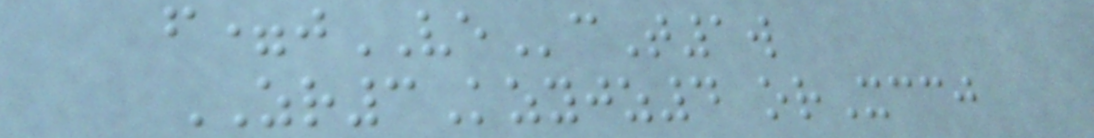f=jVEcT1w
ZR3Kzyjz4 orXccj
